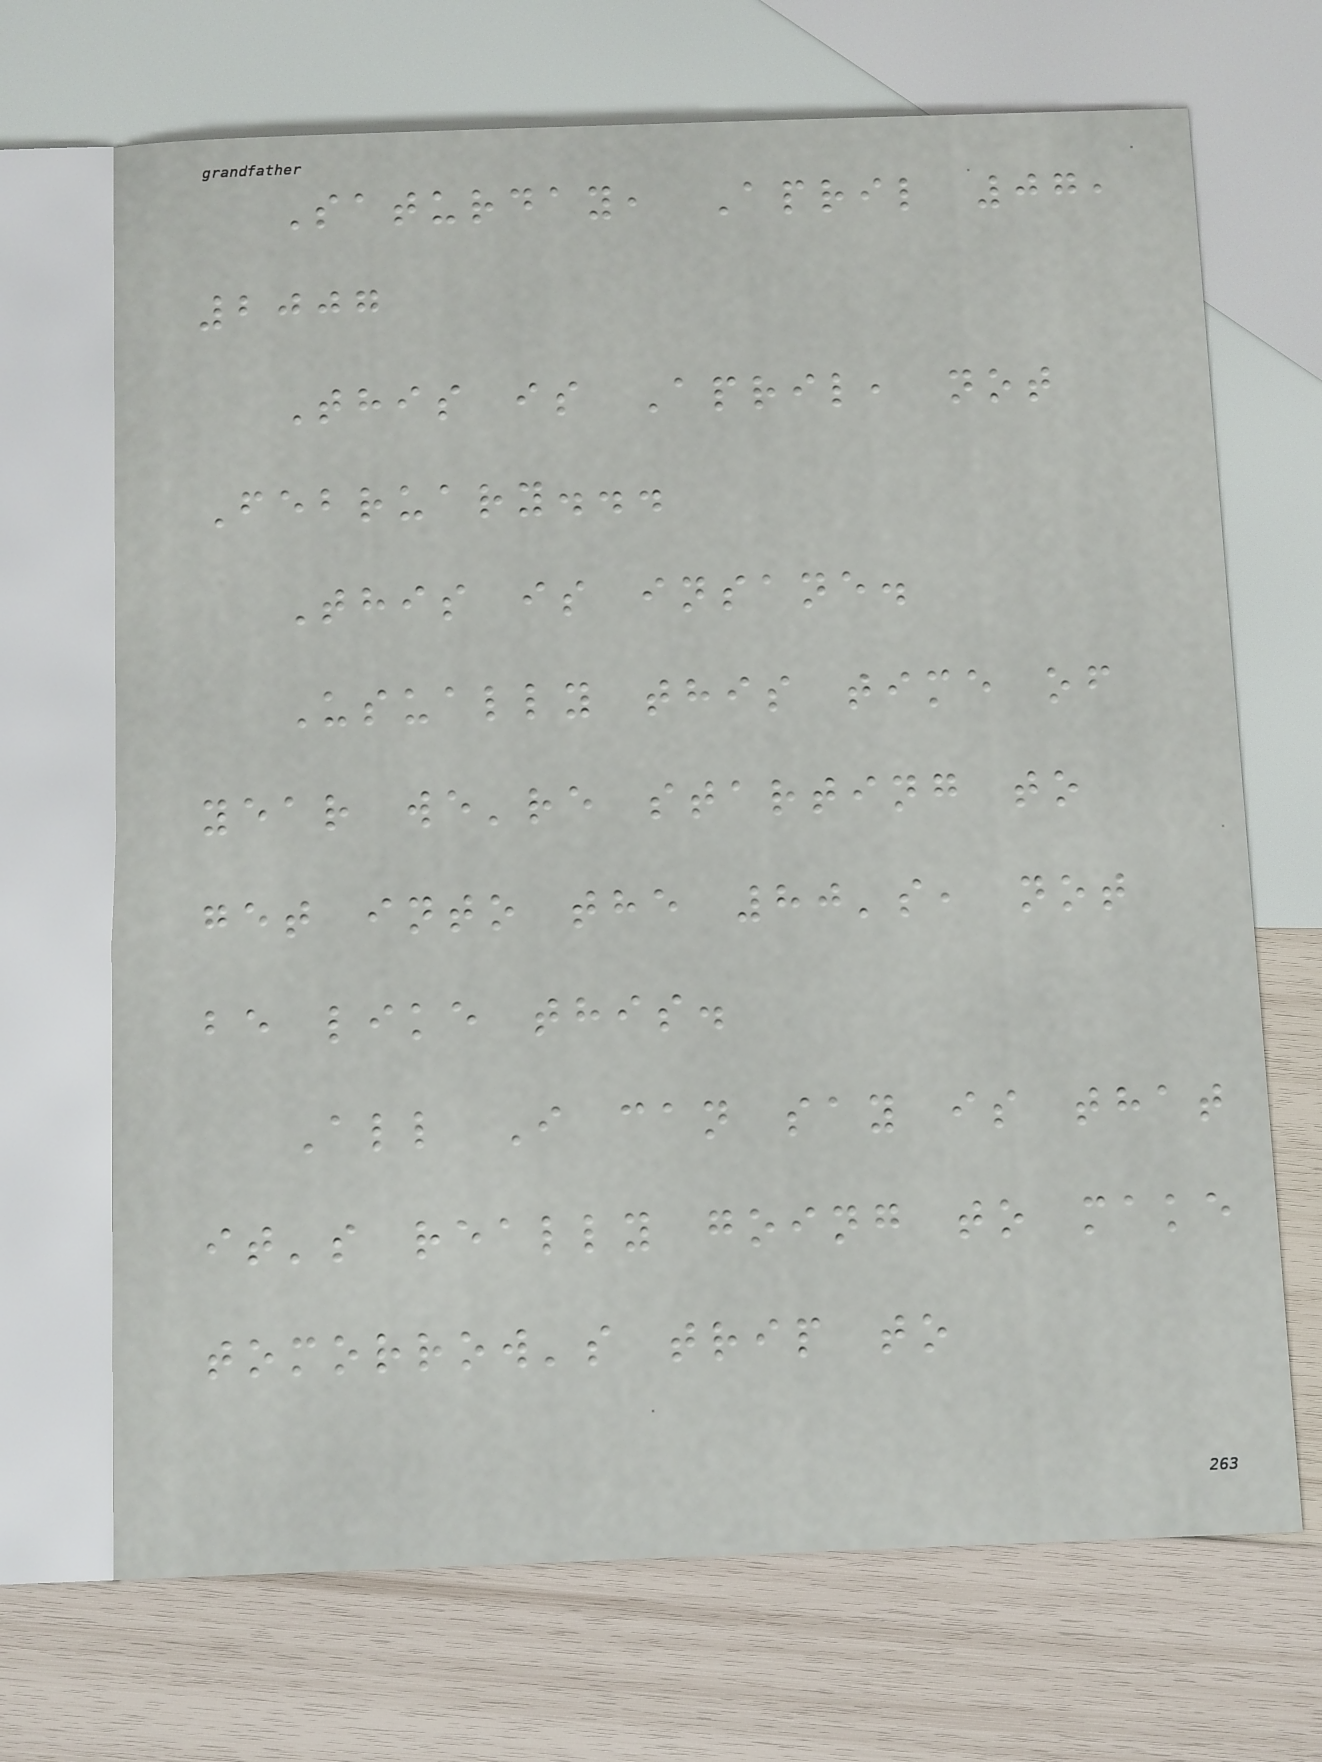Saturday, April 07,
2007
This is April, not
February...
This is insane.
Usually this time of
year we're starting to
get into the 80's, not
be like this.
All I can say is that
it's really going to make
tomorrow's trip to
